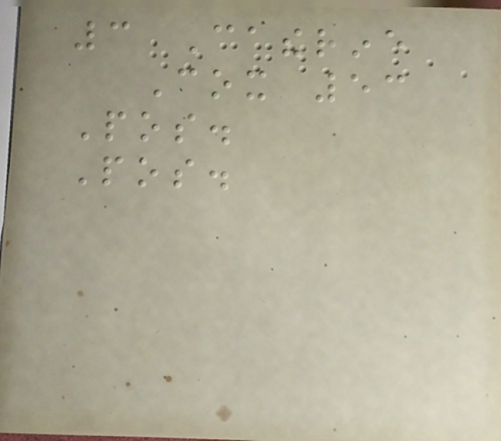3 Catherine
Cox 53
Pos.
Pos.
